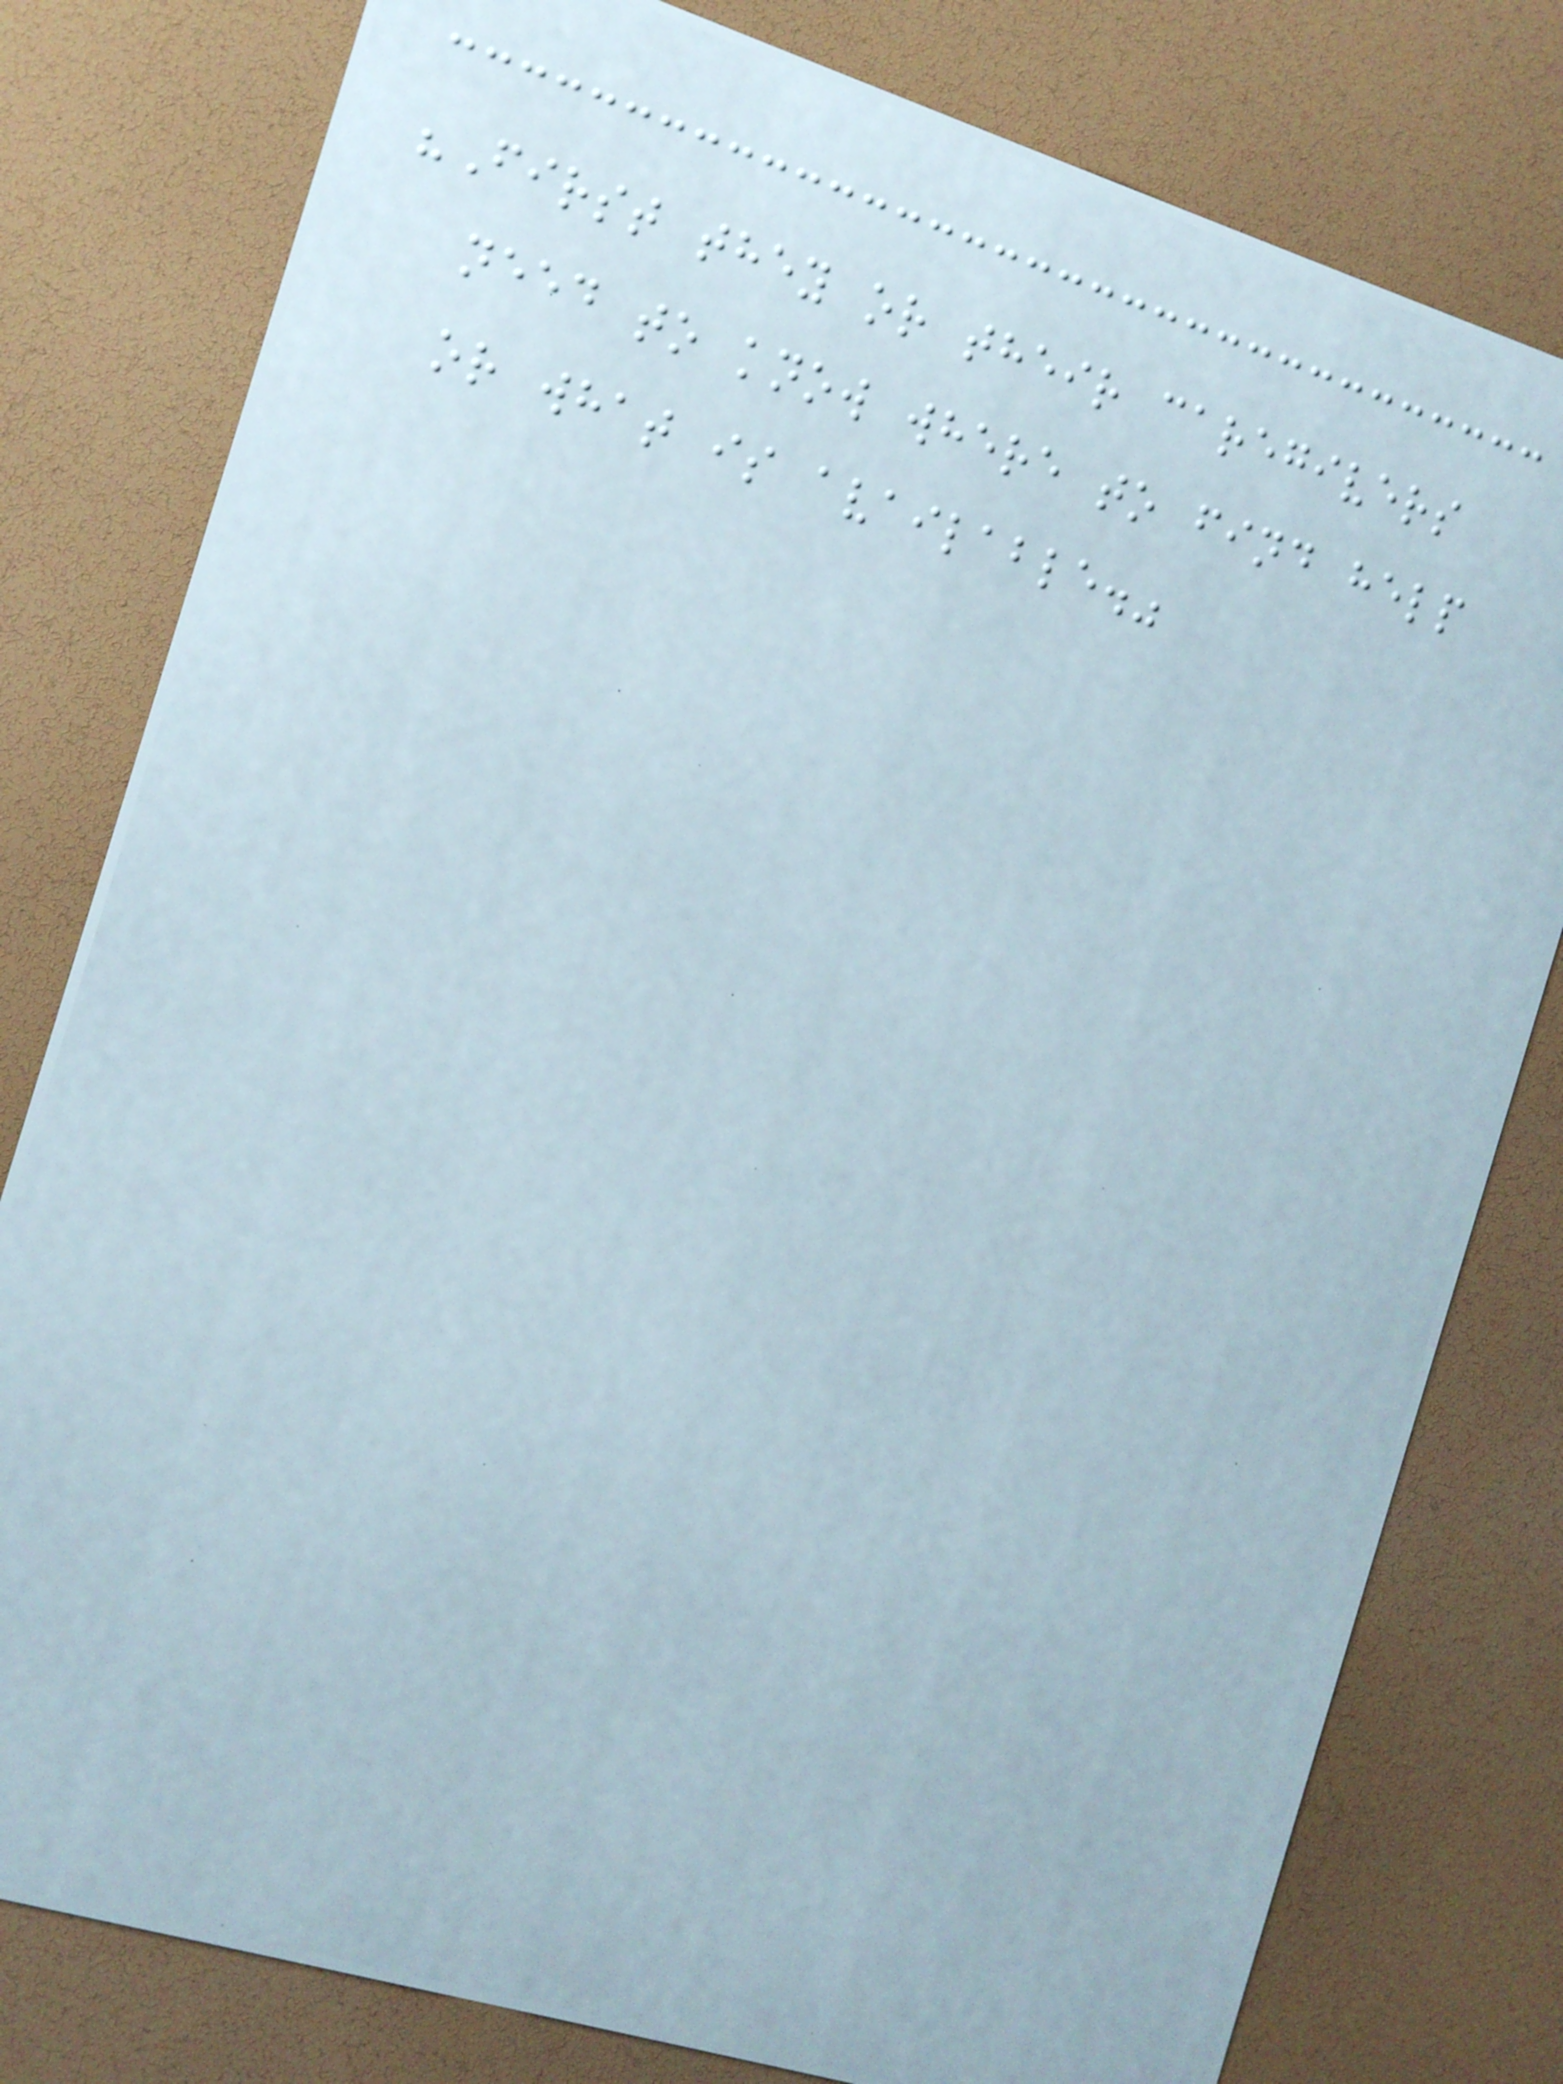"First they or their caregivers
need to know where to find help
or what is available."
